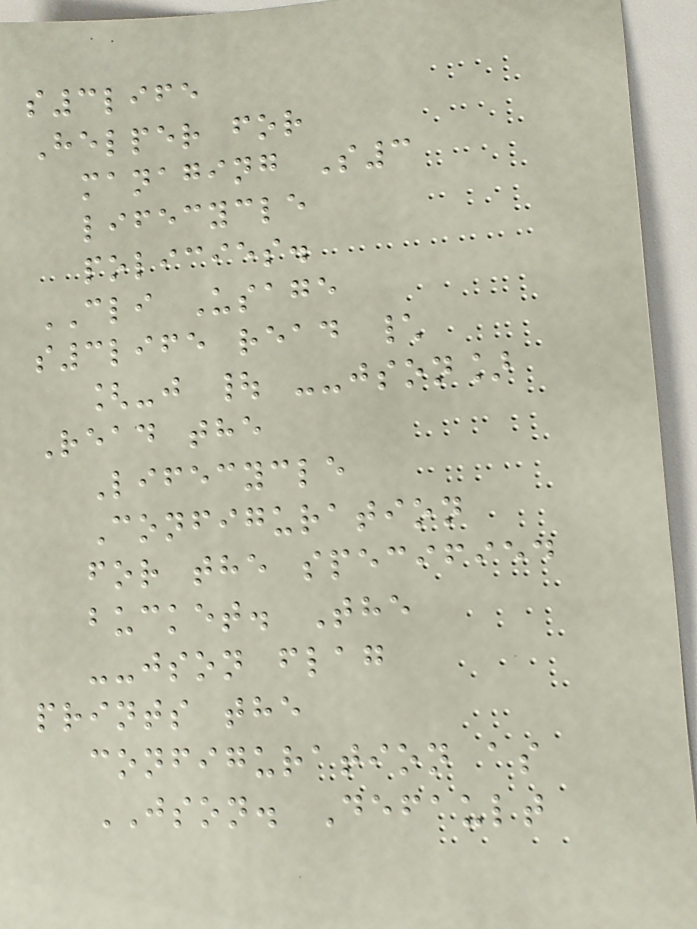s3life
Helper for
managing S3
lifecycle
policies.
CLI Usage
s3life read \
[-j | --json]
Read the
Lifecycle
Configuration
for the specified
bucket. The
--json flag
prints the
configuration as
JSON. Default
